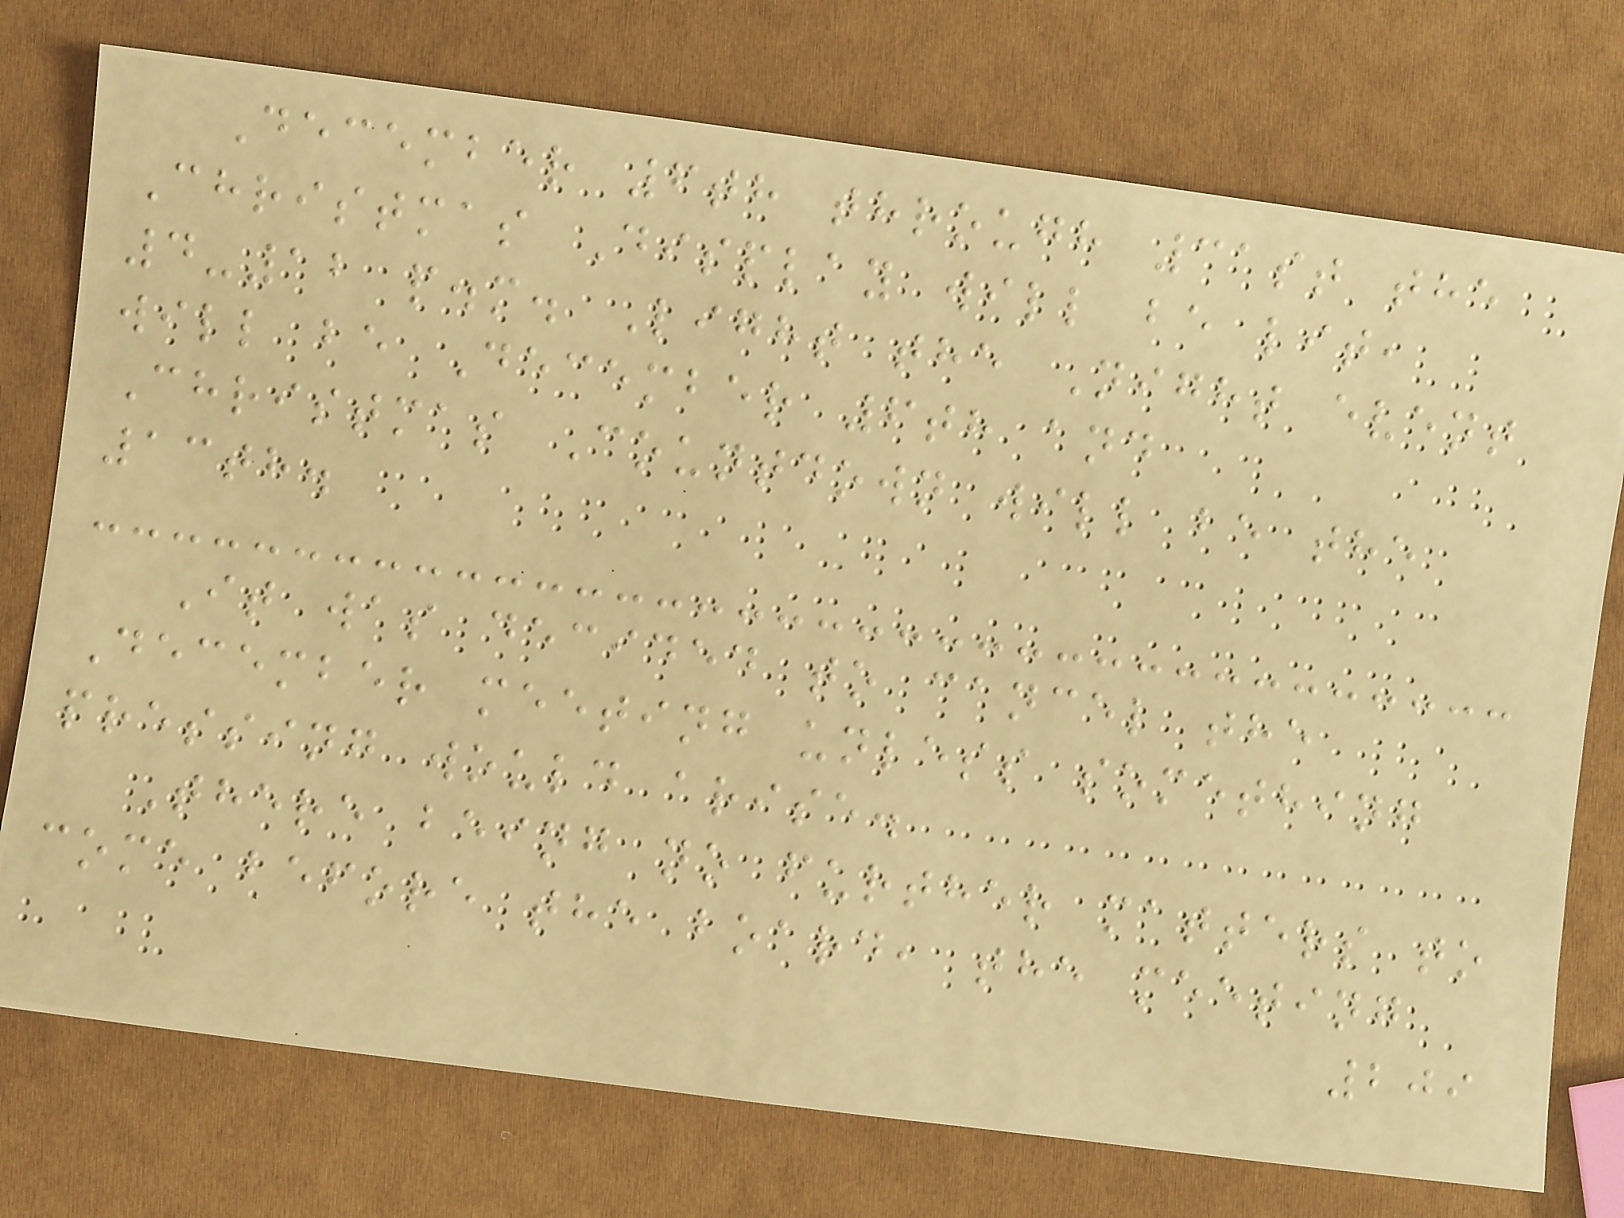December 6th through 31st the
Christmas Display will be lit,
4-12 p.m. Light the Night event
will be December 6th and
Christmas Countdown will be the
13th.
It was decided to cancel the
December meeting unless something
pressing would arise.
There being no further matters to
come before the board, the meeting
209
